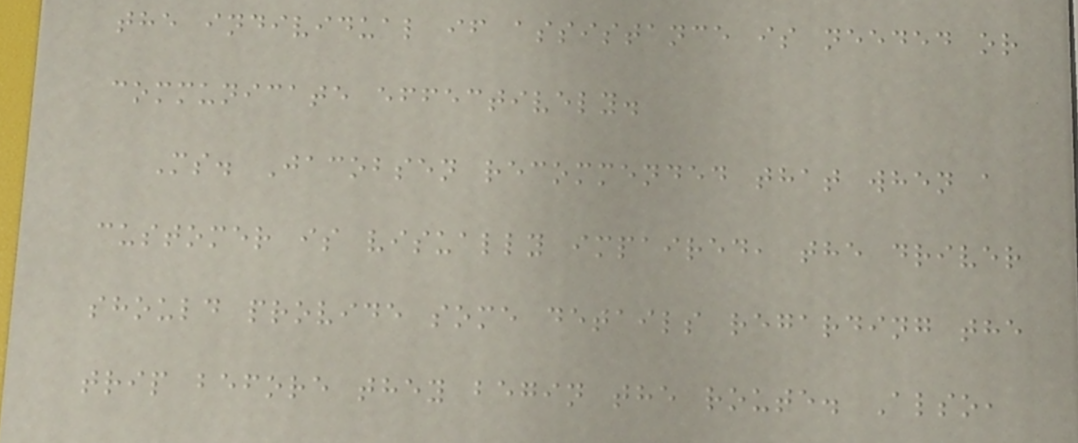the individual if assistance is needed or
communicate effectively.
Ms. Jacobsen recommended that when a
customer is visually impaired, the driver
should provide some details regarding the
trip before they begin the route. Also,
